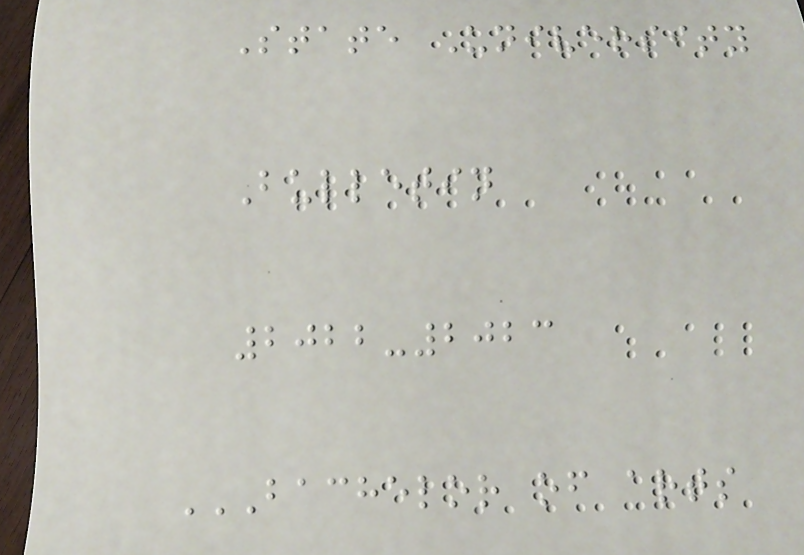State University
Bulletin
2022-2023
BACHELOR OF ARTS
